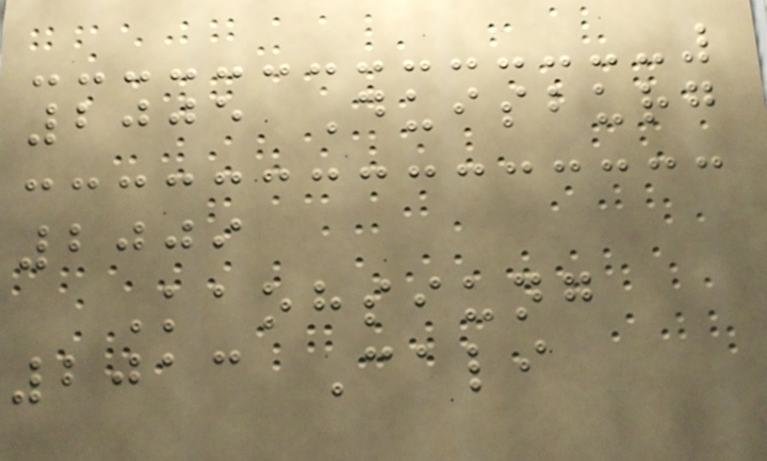2005 Duisburg
2009
Kaohsiung
2013 Cali
